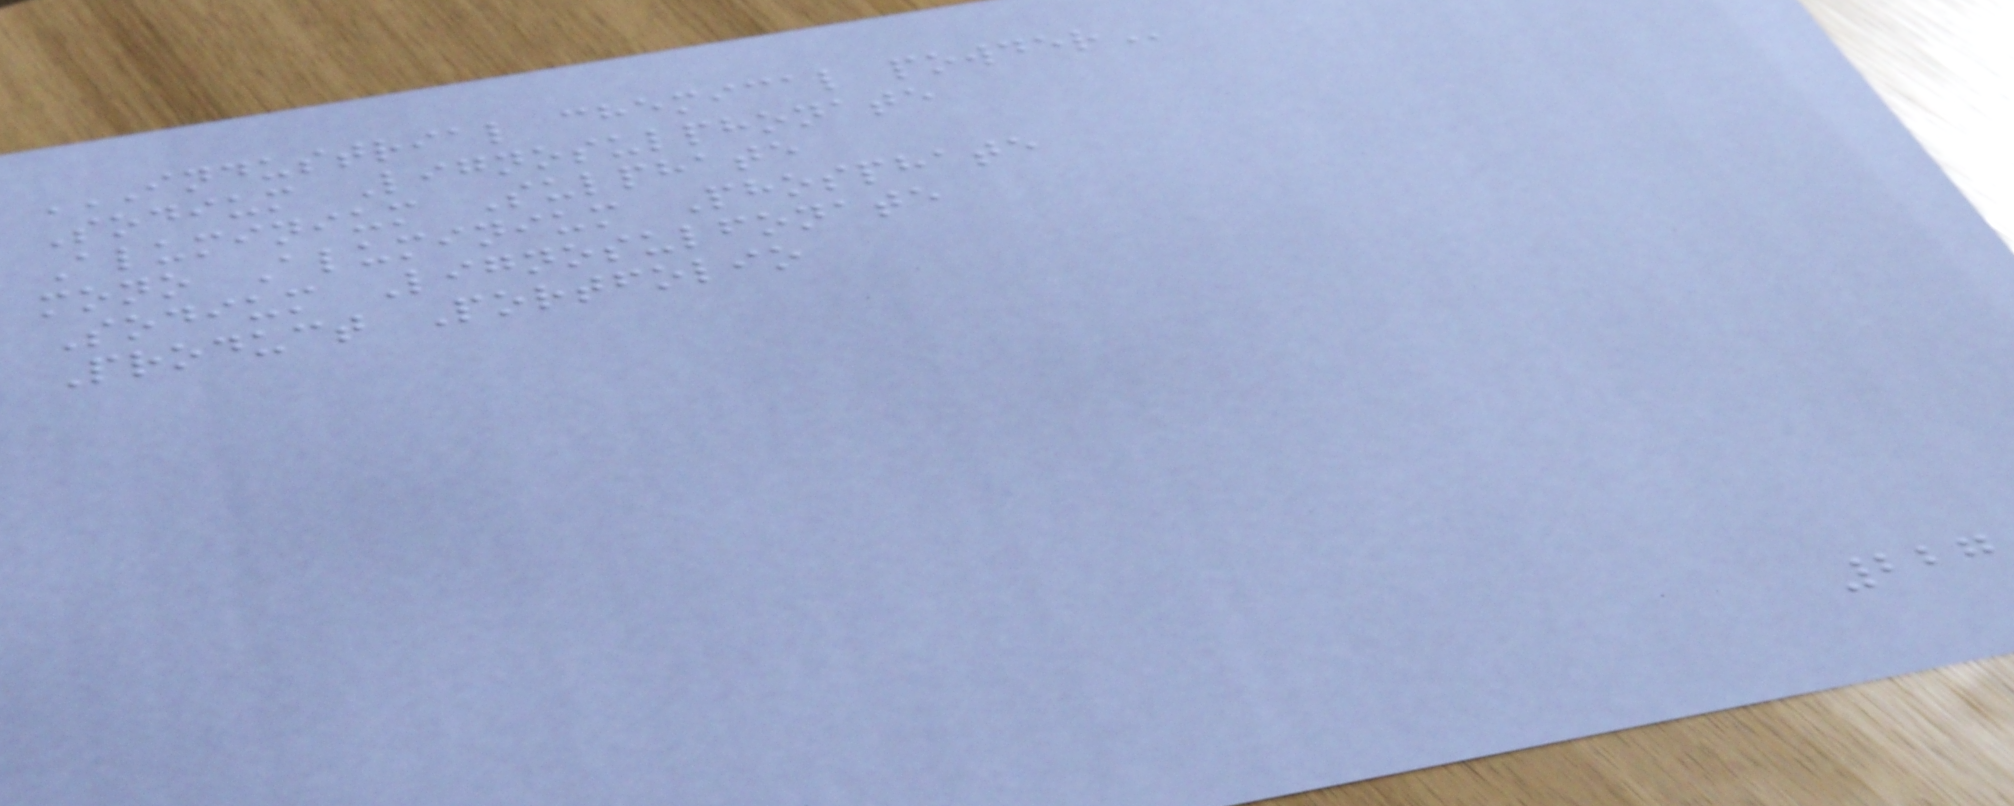INDUSTRIAL CHEMICAL POWDER
Sodium Lignosulphonate
Aluminium Sulphate
mono Aluminium Phosphate
Sodium Lignosulfonate
Product Portfolio
227
